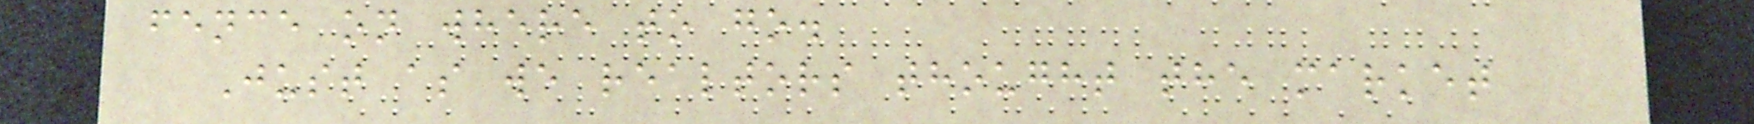fence on where to go.
Just as we realtors thought the market
